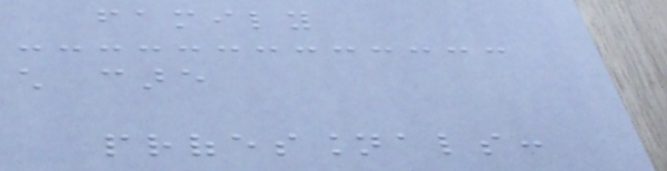family
child care
professionals:
